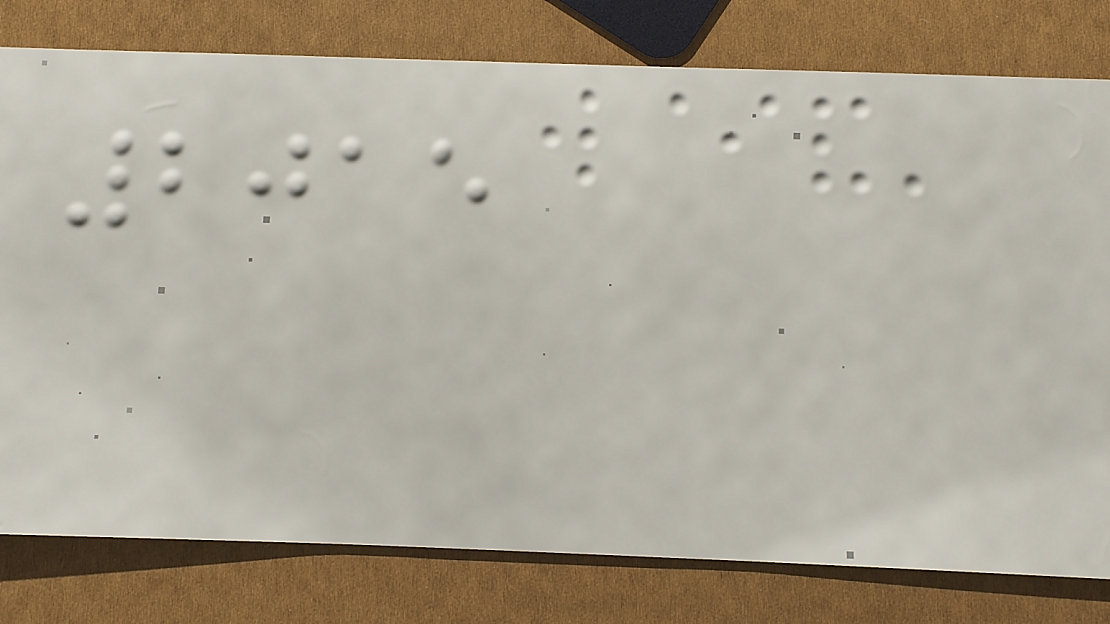2015
